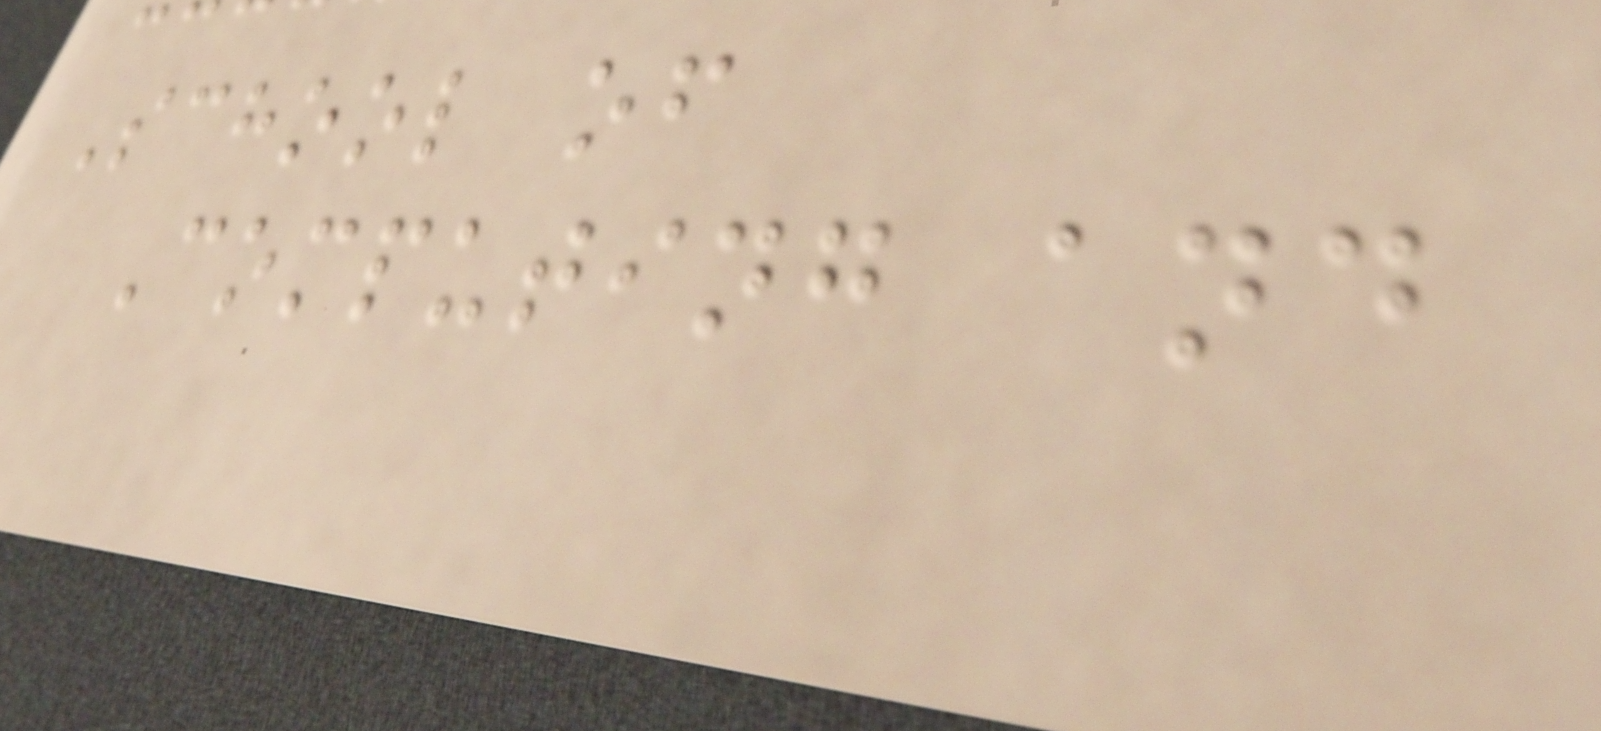School of
Computing and
